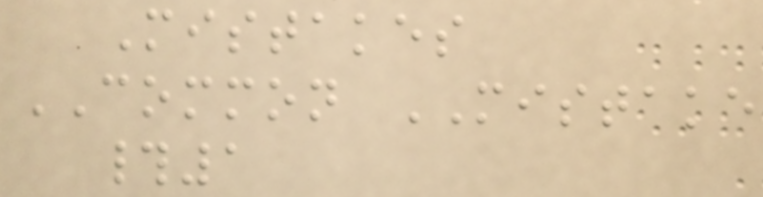Mistakes
COMMON MISTAKE
#1
